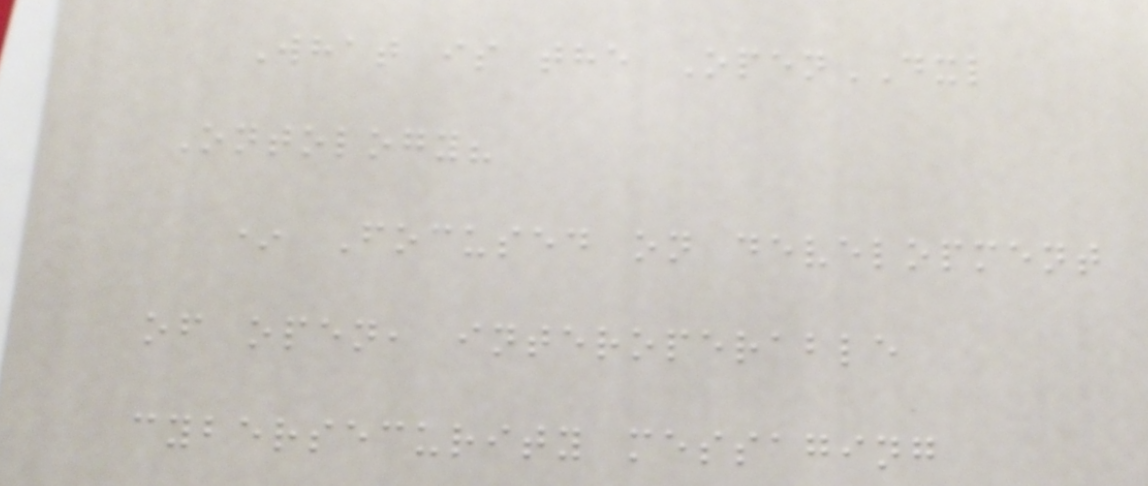What is the OpenDXL
Ontology?
* Focused on development
of open, interoperable
cybersecurity messaging
